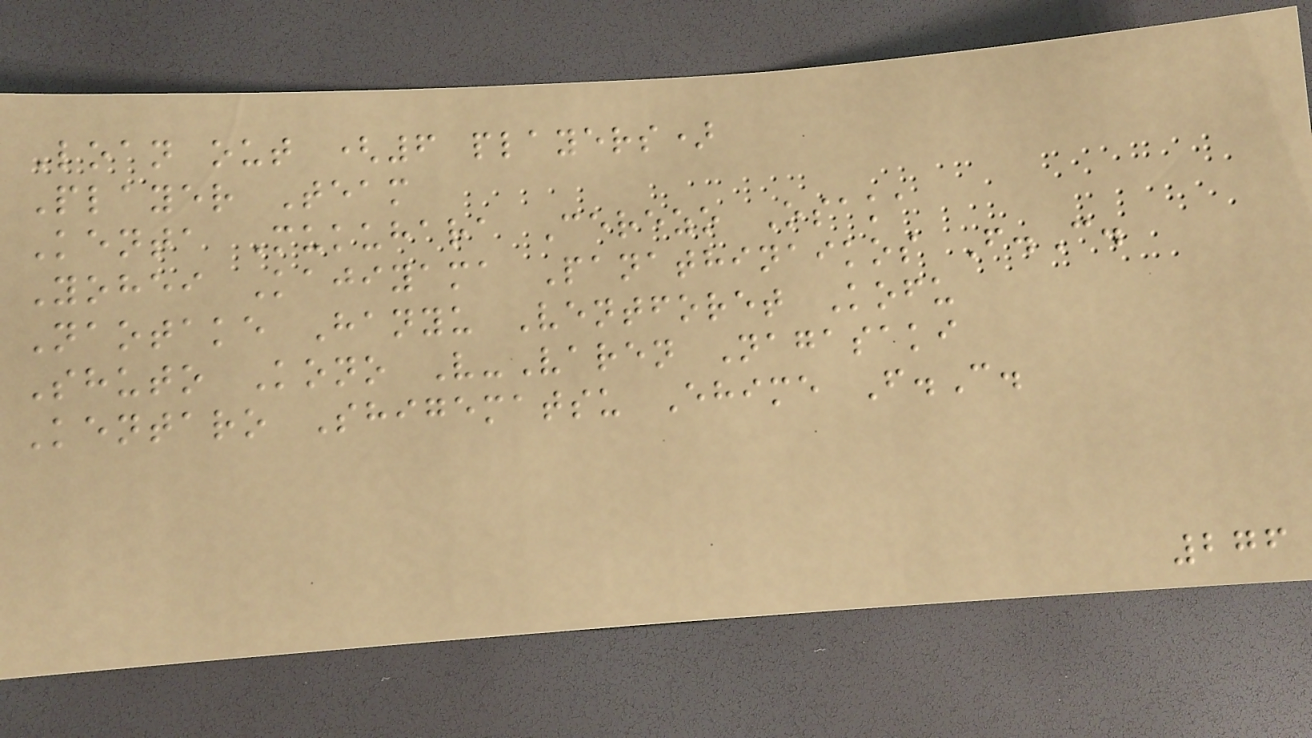Loan out (6 players)
Player Team
Kenta Mukuhara Cerezo Osaka
Yohei Kajiyama Panathinaikos F.C.
Naotake Hanyu Ventforet Kofu
Shuto Kono V-Varen Nagasaki
Kentaro Shigematsu Ehime F.C.
276
